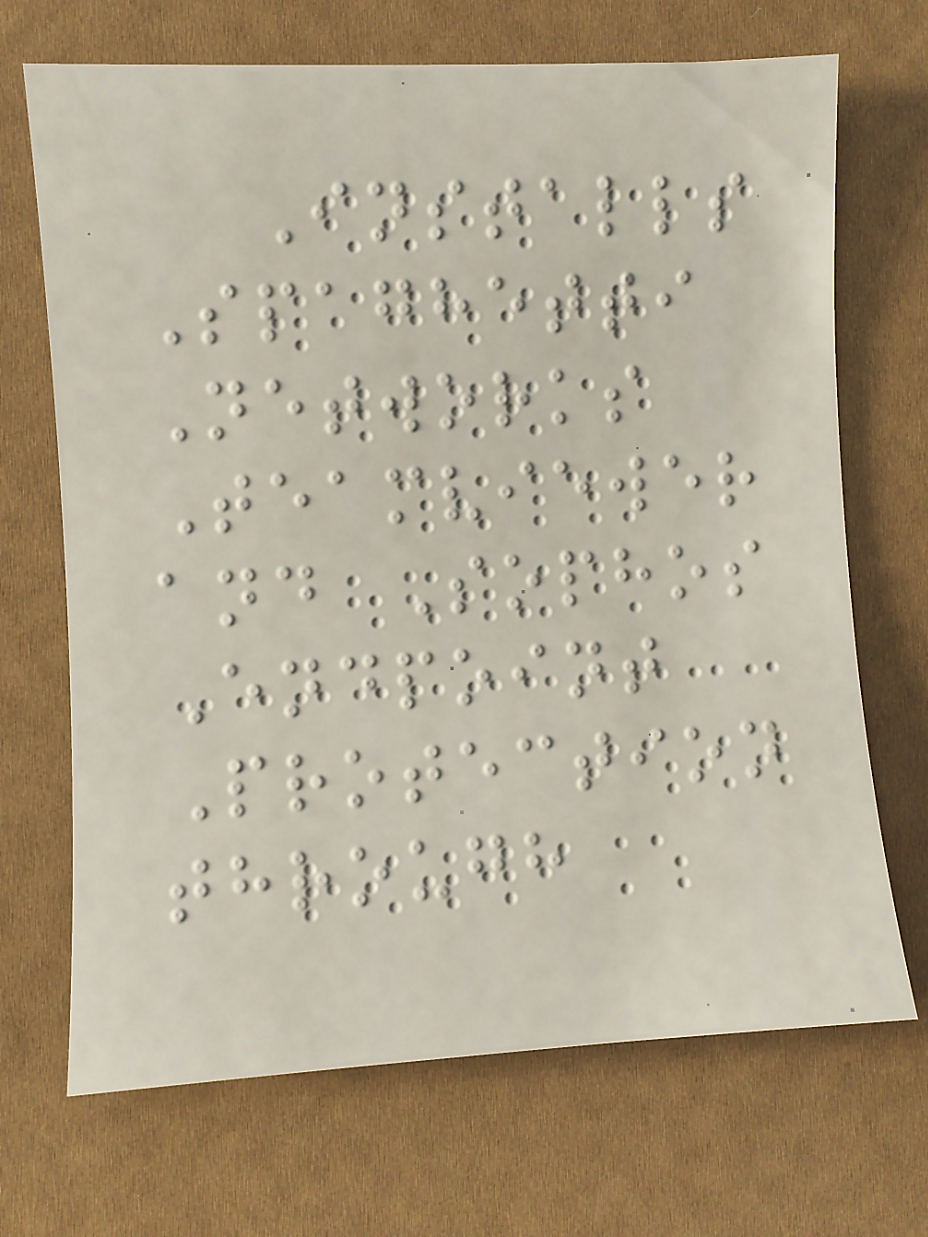Installs
Spaghetti
Networks
Teamviewer
and Sophos
Endpoint
Protection
through
